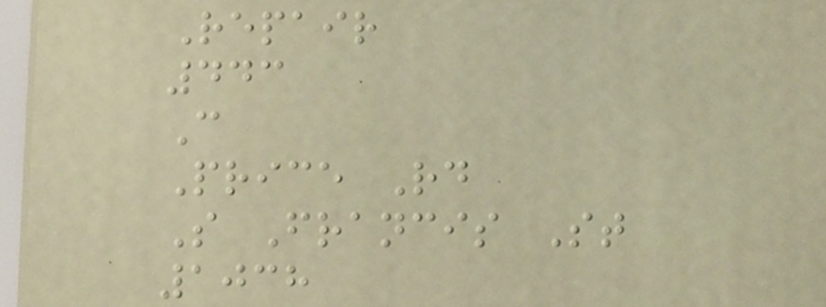Repair
443
C
Price Rd
S Francis St
1038
